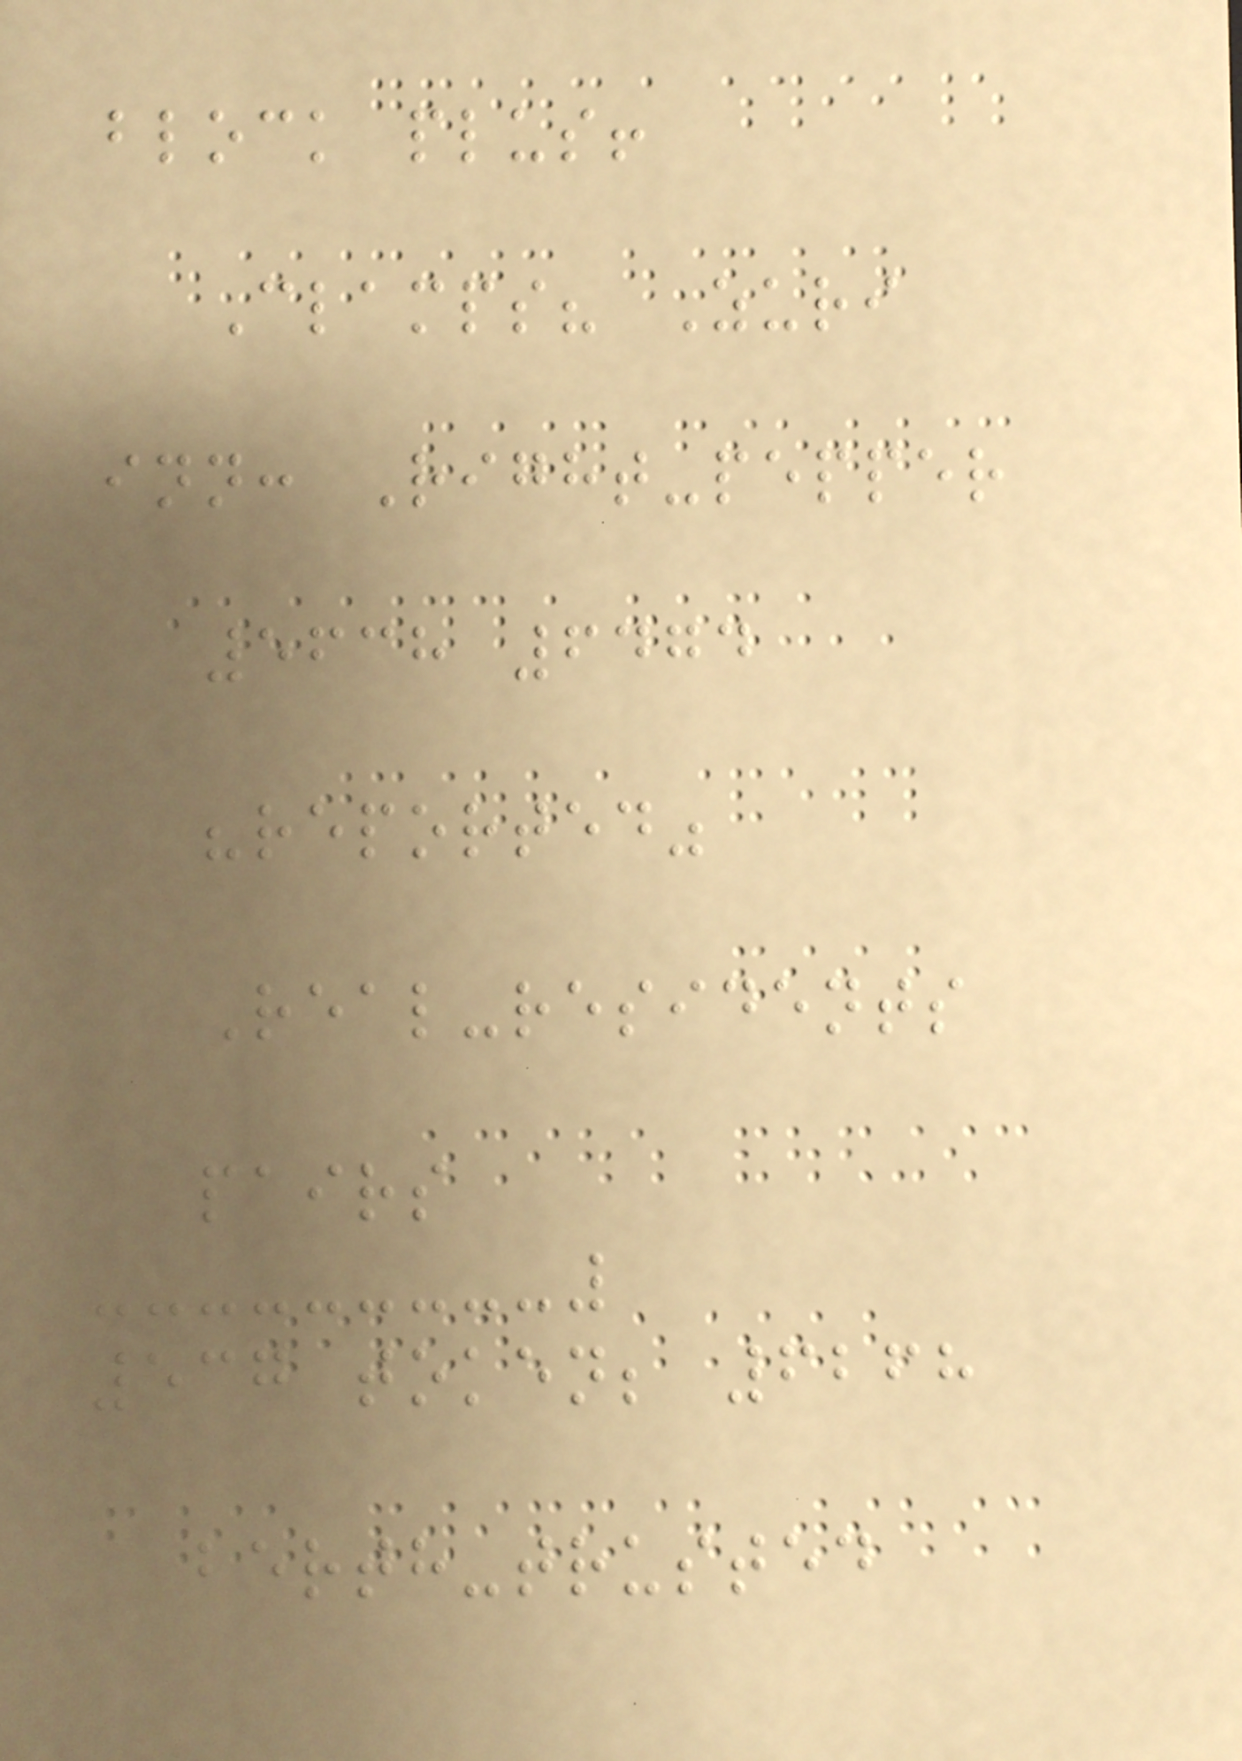block plus!
Clamps? Zuri
inn: Right-pepper
5638 6474
"reported"
Real-residents
pairs
537 token; 6268
berth-trusted
